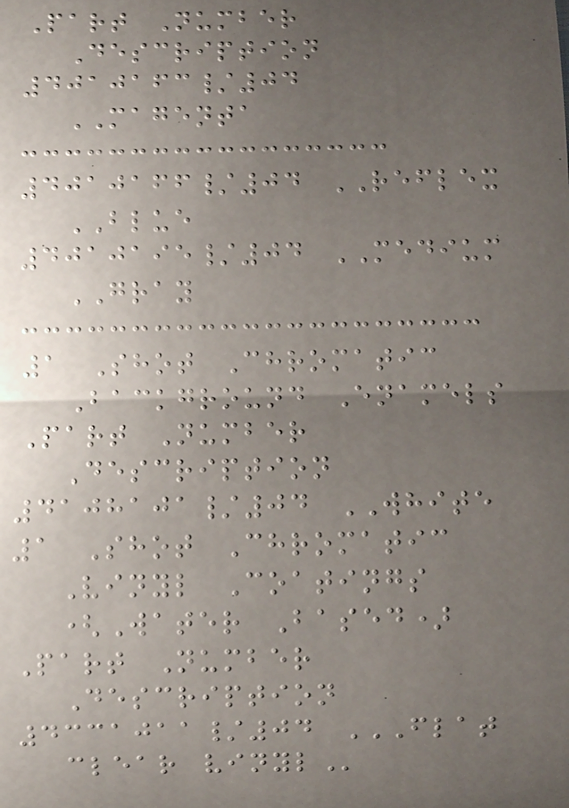Part Number
Description
4010163/04
MAGENTA
4010166/04 REFLEX
BLUE
4010195/04 MEDIUM
GRAY
1 Shot Chromatic
Background Enamels
Part Number
Description
4108101/04 WHITE
1 Shot Chromatic
Vinyl Coatings
(Water Based)
Part Number
Description
4331011/04 FLAT
CLEAR VINYL
